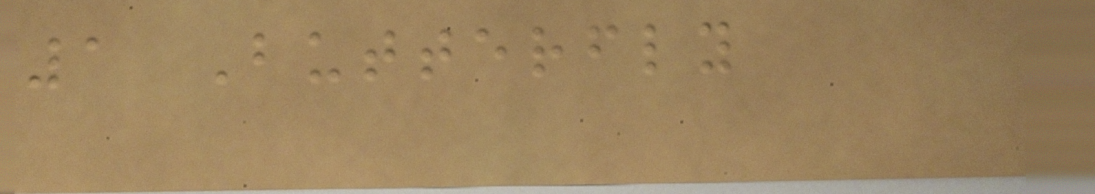1 Butterfly
